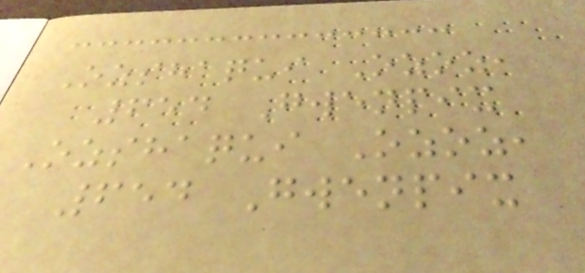Ozshaqui Ozoz,
654 Gwenpix
Ozshaqui Ozoz,
654 Gwenpix
